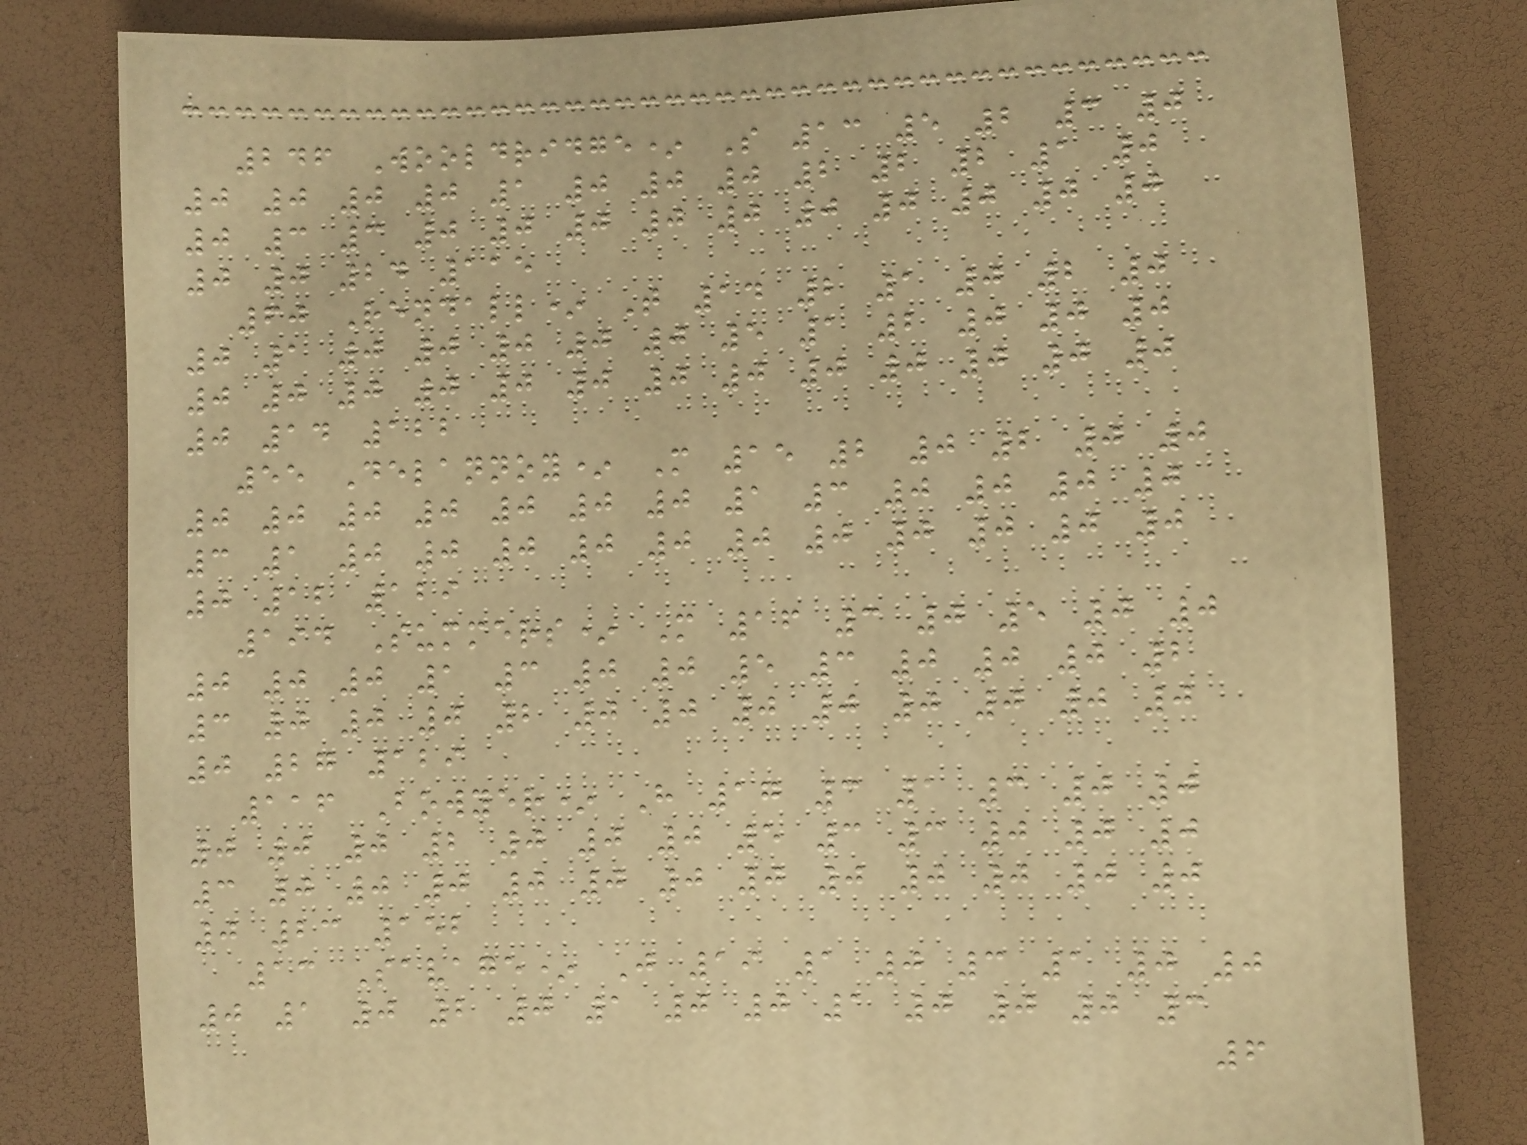246 Wooldridge* S 13 5 2 3 0
0 0 0 0 1 0 0 0 2 2 2 1 0
0 3 3 0 0 0 0 0 0 0 0 0 0
0 0 24 115
60 Rendall* T 14 2 1 0 2 0
0 1 0 0 0 0 0 5 1 2 0 0 0
0 0 0 0 0 0 0 0 0 0 0 0 0
0 14 122
55 Delannoy* M 15 2 0 2 0 0
0 0 0 0 0 0 0 1 3 0 0 0 0
3 1 0 0 0 0 0 0 0 0 0 0 0
0 12 129
194 Summers* M 16 3 0 5 0 0
0 0 0 1 3 0 0 5 3 0 0 0 2
3 0 0 0 2 0 0 0 0 0 0 0 0
0 27 129
116 Bowyer* H 17 3 1 3 0 0
0 0 0 2 0 0 0 5 3 3 0 0 0
3 0 0 0 0 0 0 0 0 0 0 0 0
0 23 152
13 Savage* J 19 1 0 3 1 0 0
0 1 0 2 0 1 0 0 1 0 0 0 3
6
